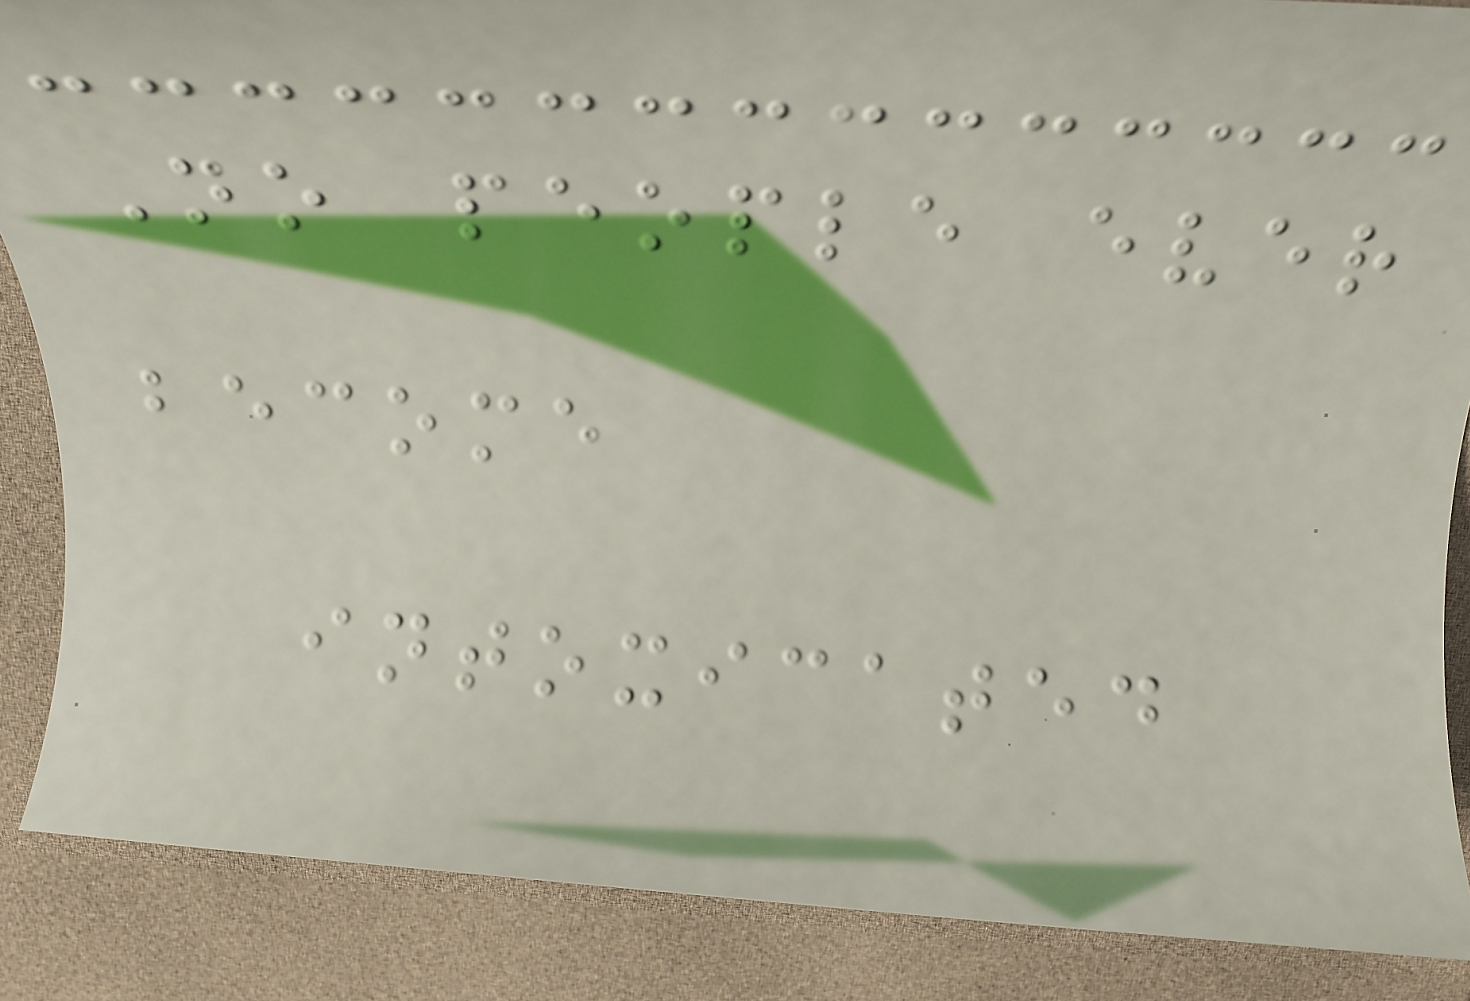No people ever
become
intoxicated
